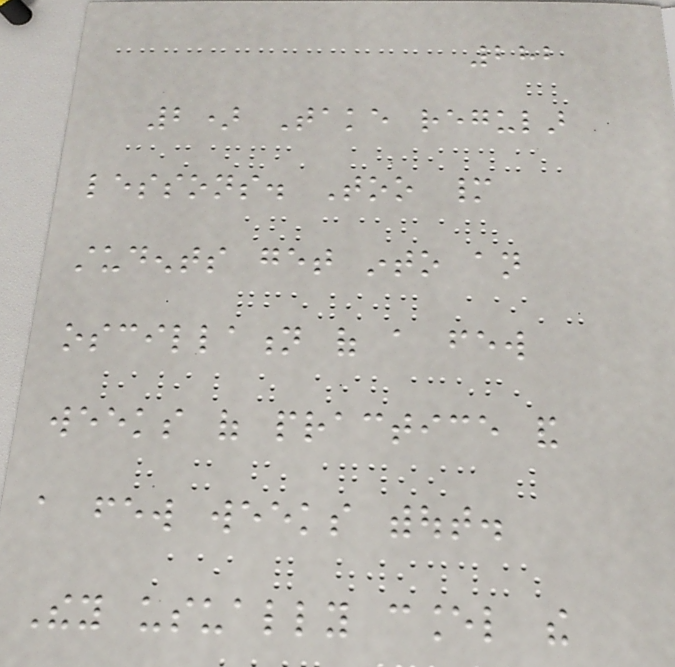282
2) Take regular
lessons. Too many
students get into an
oscillation of a few
weeks of practice and
a few weeks without.
They usually cancel the
